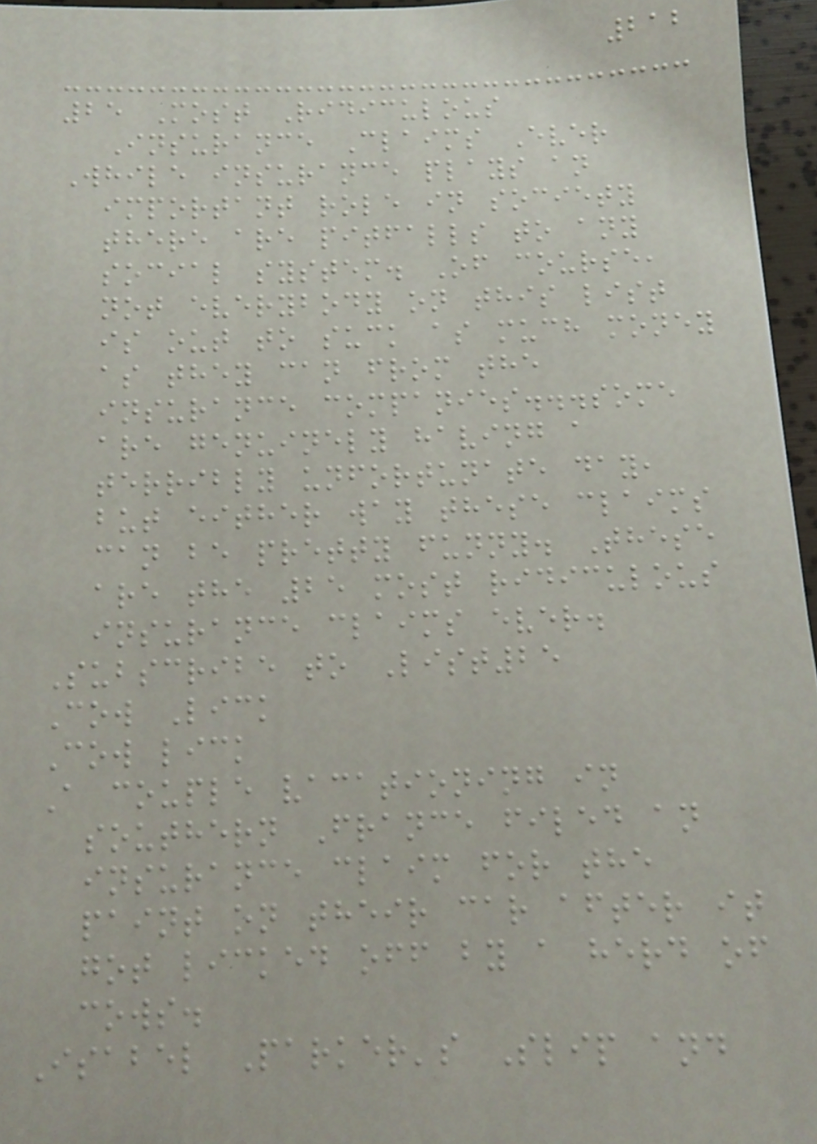212
25 Most Ridiculous
Insurance Claims Ever
While insurance plays an
important role in society
there are pitfalls to any
social system. Of course,
not everybody on this list
is out to suck as much money
as they can from the
insurance companies...some
are genuinely having a
terribly unfortunate day,
but either way these claims
can be pretty funny. These
are the 25 most ridiculous
insurance claims ever.
Subscribe to List25
Cow Lick
Cow lick
A couple vacationing in
southern France filed an
insurance claim for the
paint on their car after it
got licked off by a herd of
cows.
Isabel Parker's Slip and
